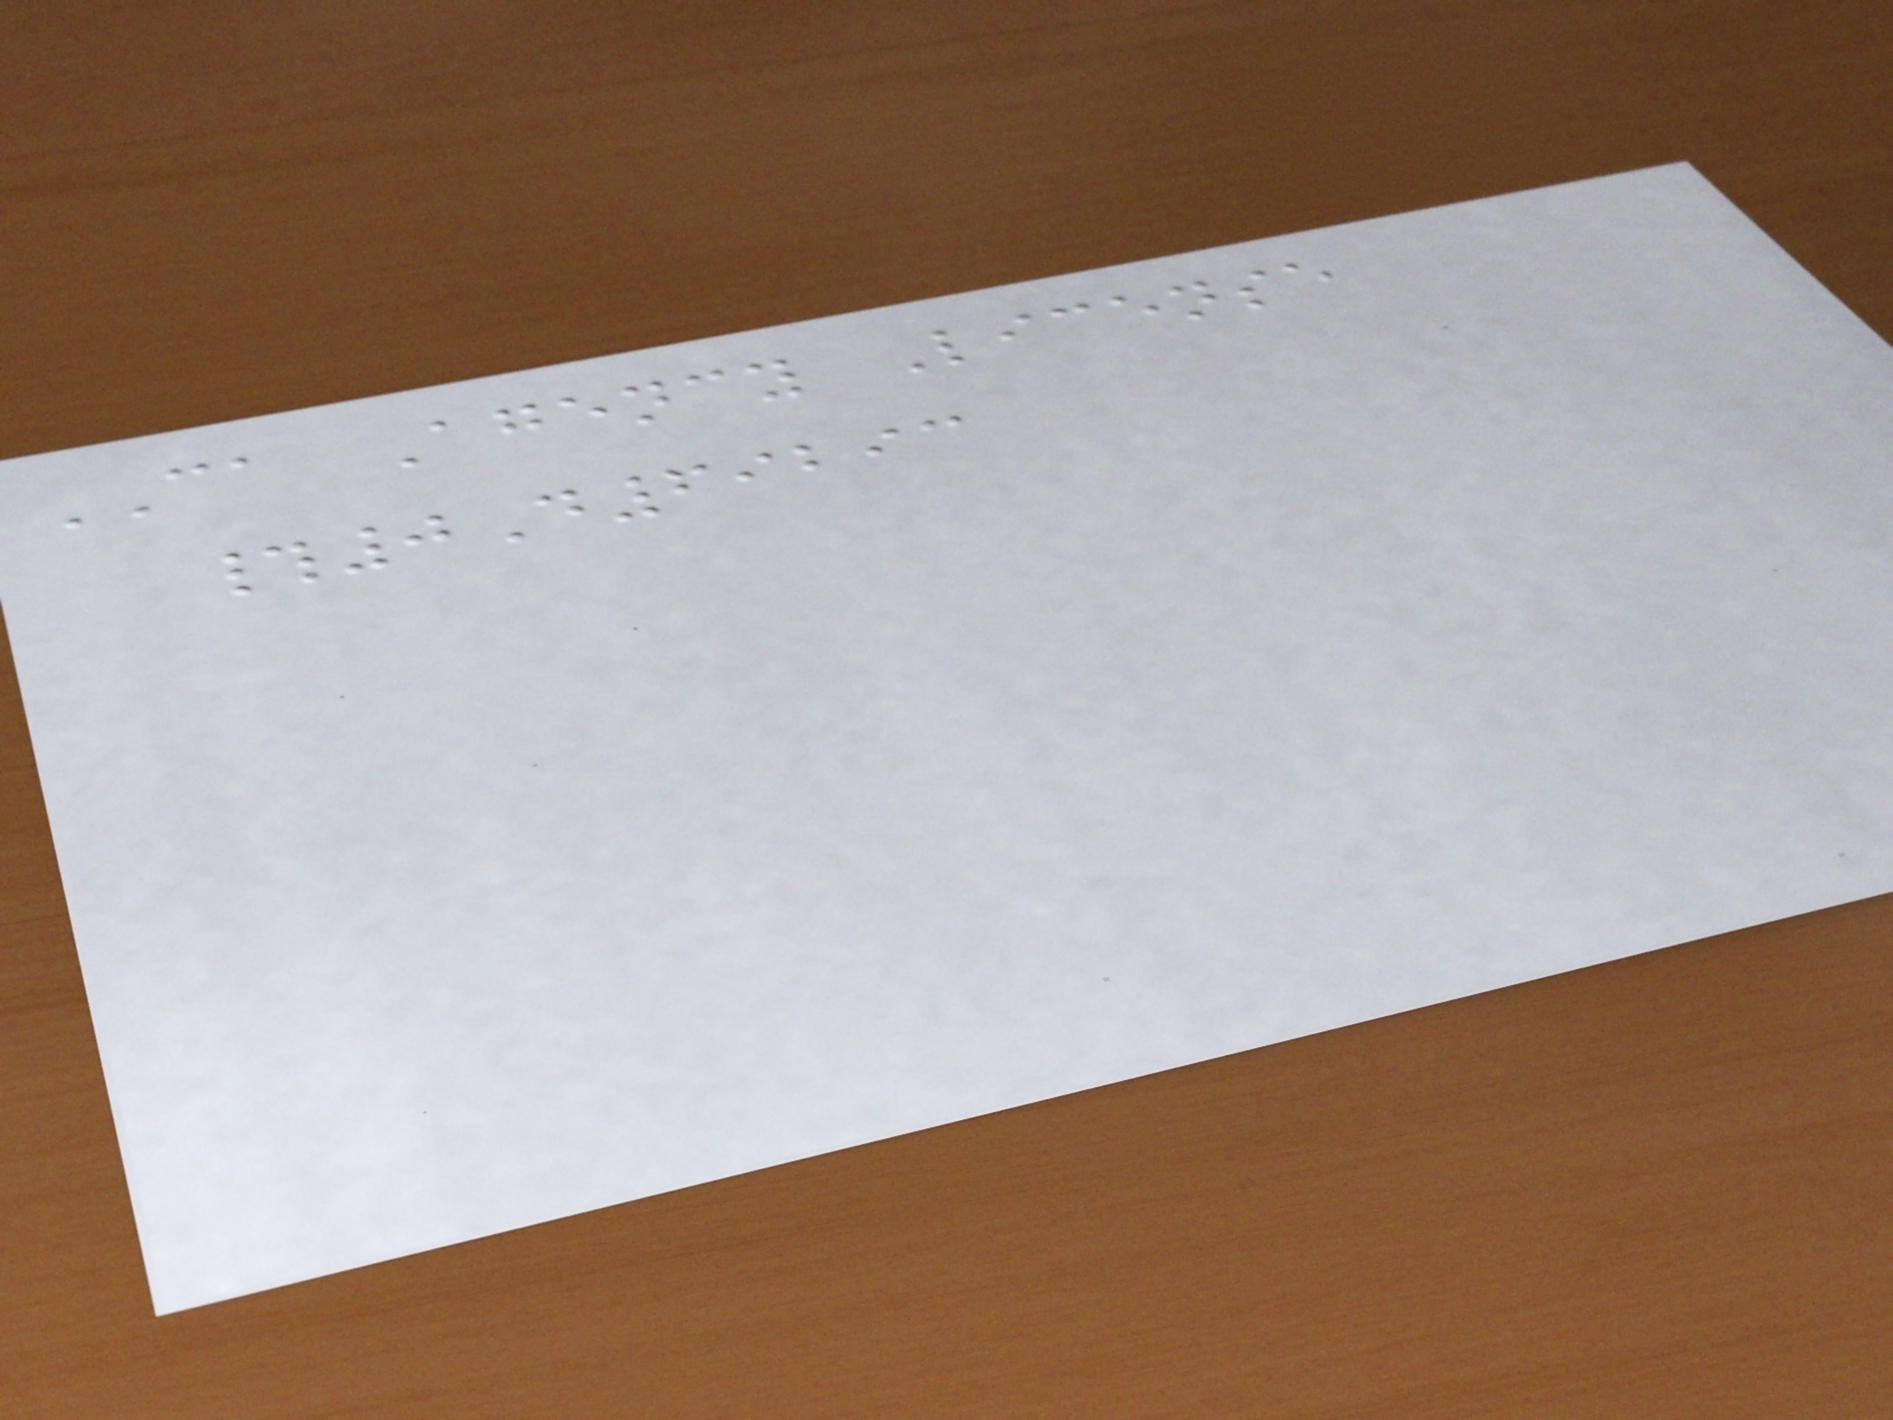CA Agency License
#0D69293
